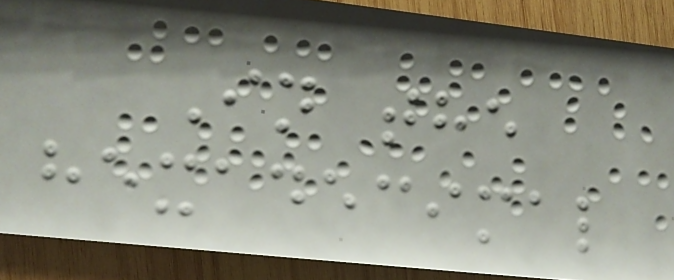In the
hexadecimal
